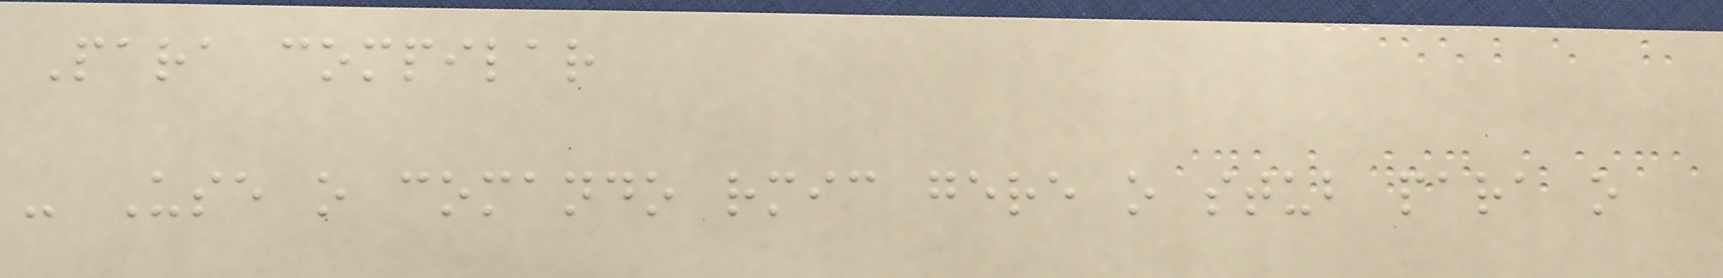Para compilar
- Use o comando rmic gere o stub para o
